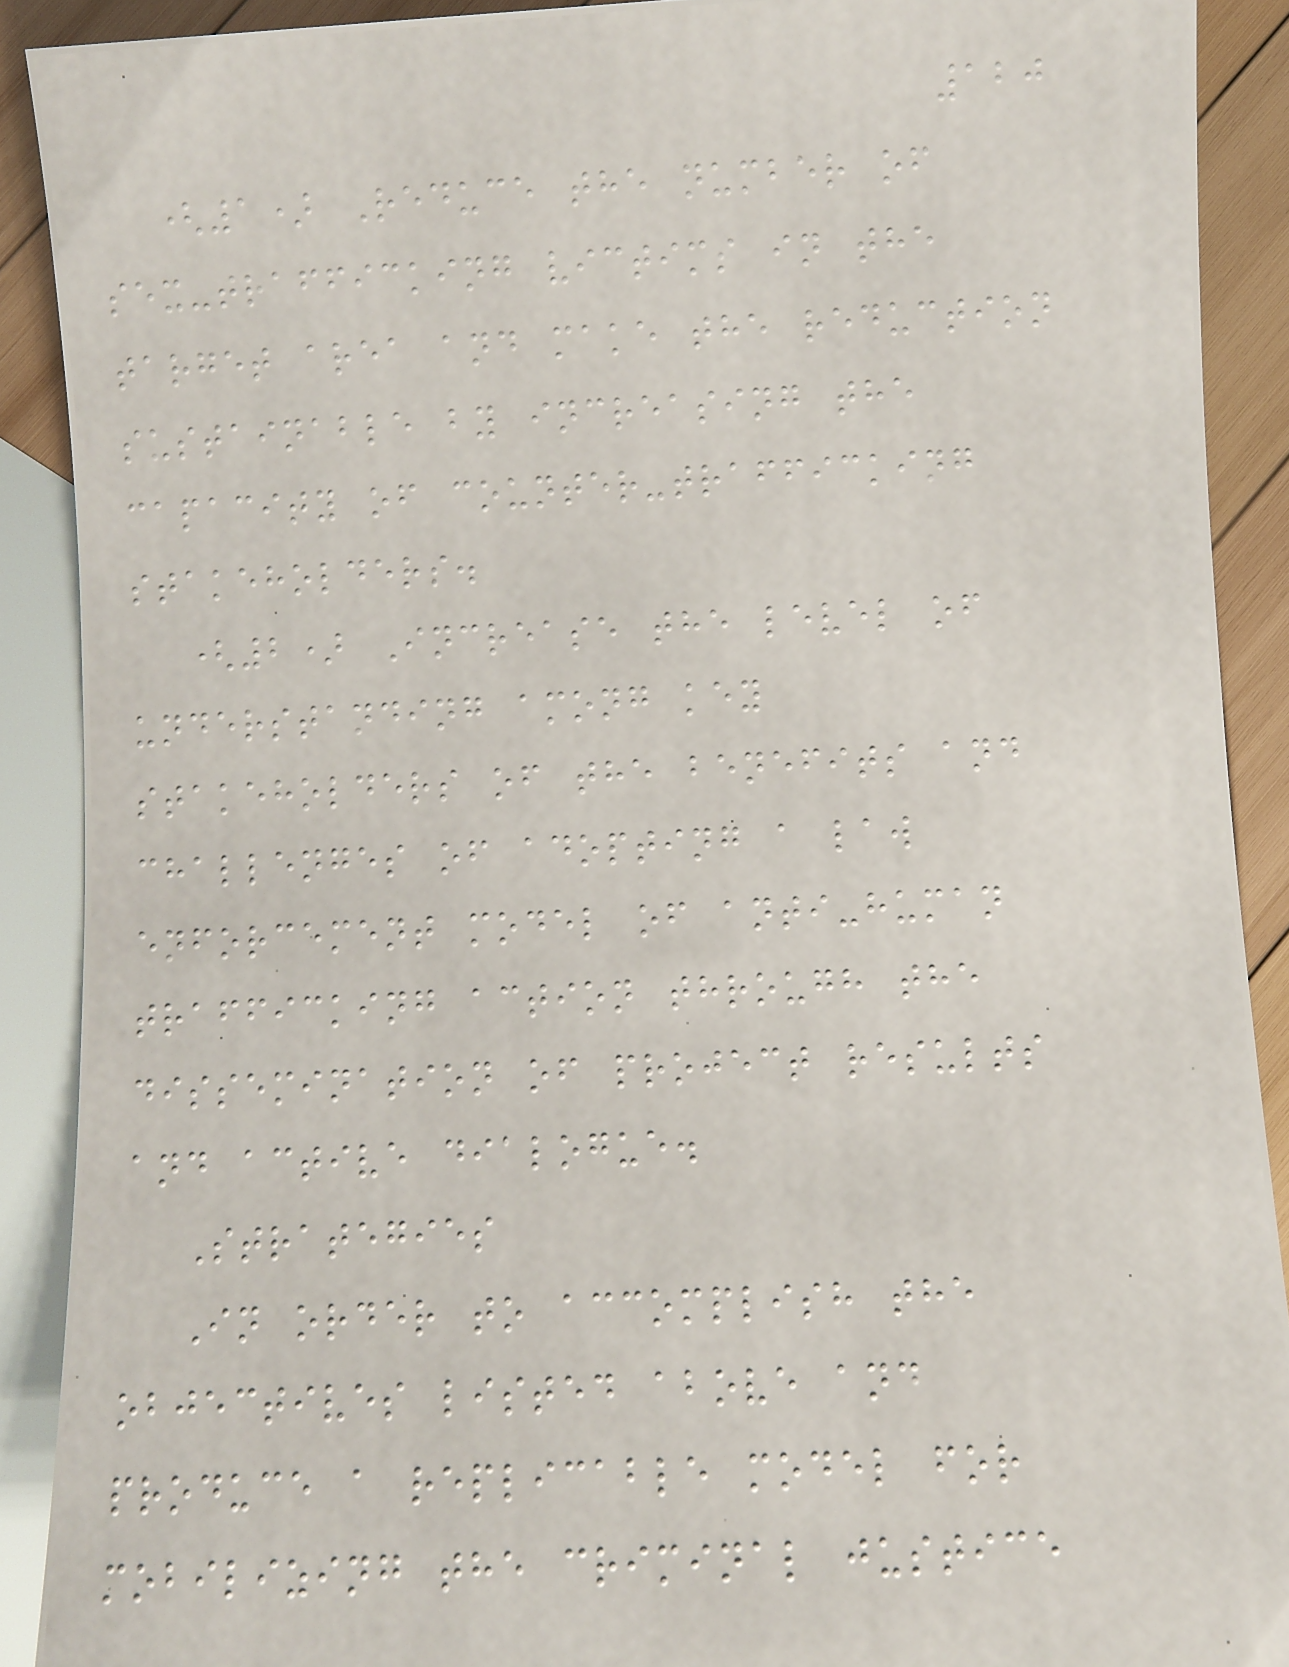120
(1) Reduce the number of
sex-trafficking victims in the
target area and make the reduction
sustainable by increasing the
capacity of counter-trafficking
stakeholders.
(2) Increase the level of
understanding among key
stakeholders of the benefits and
challenges of adopting a law
enforcement model of anti-human
trafficking action through the
dissemination of project results
and active dialogue.
Strategies
In order to accomplish the
objectives listed above and
produce a replicable model for
mobilizing the criminal justice
